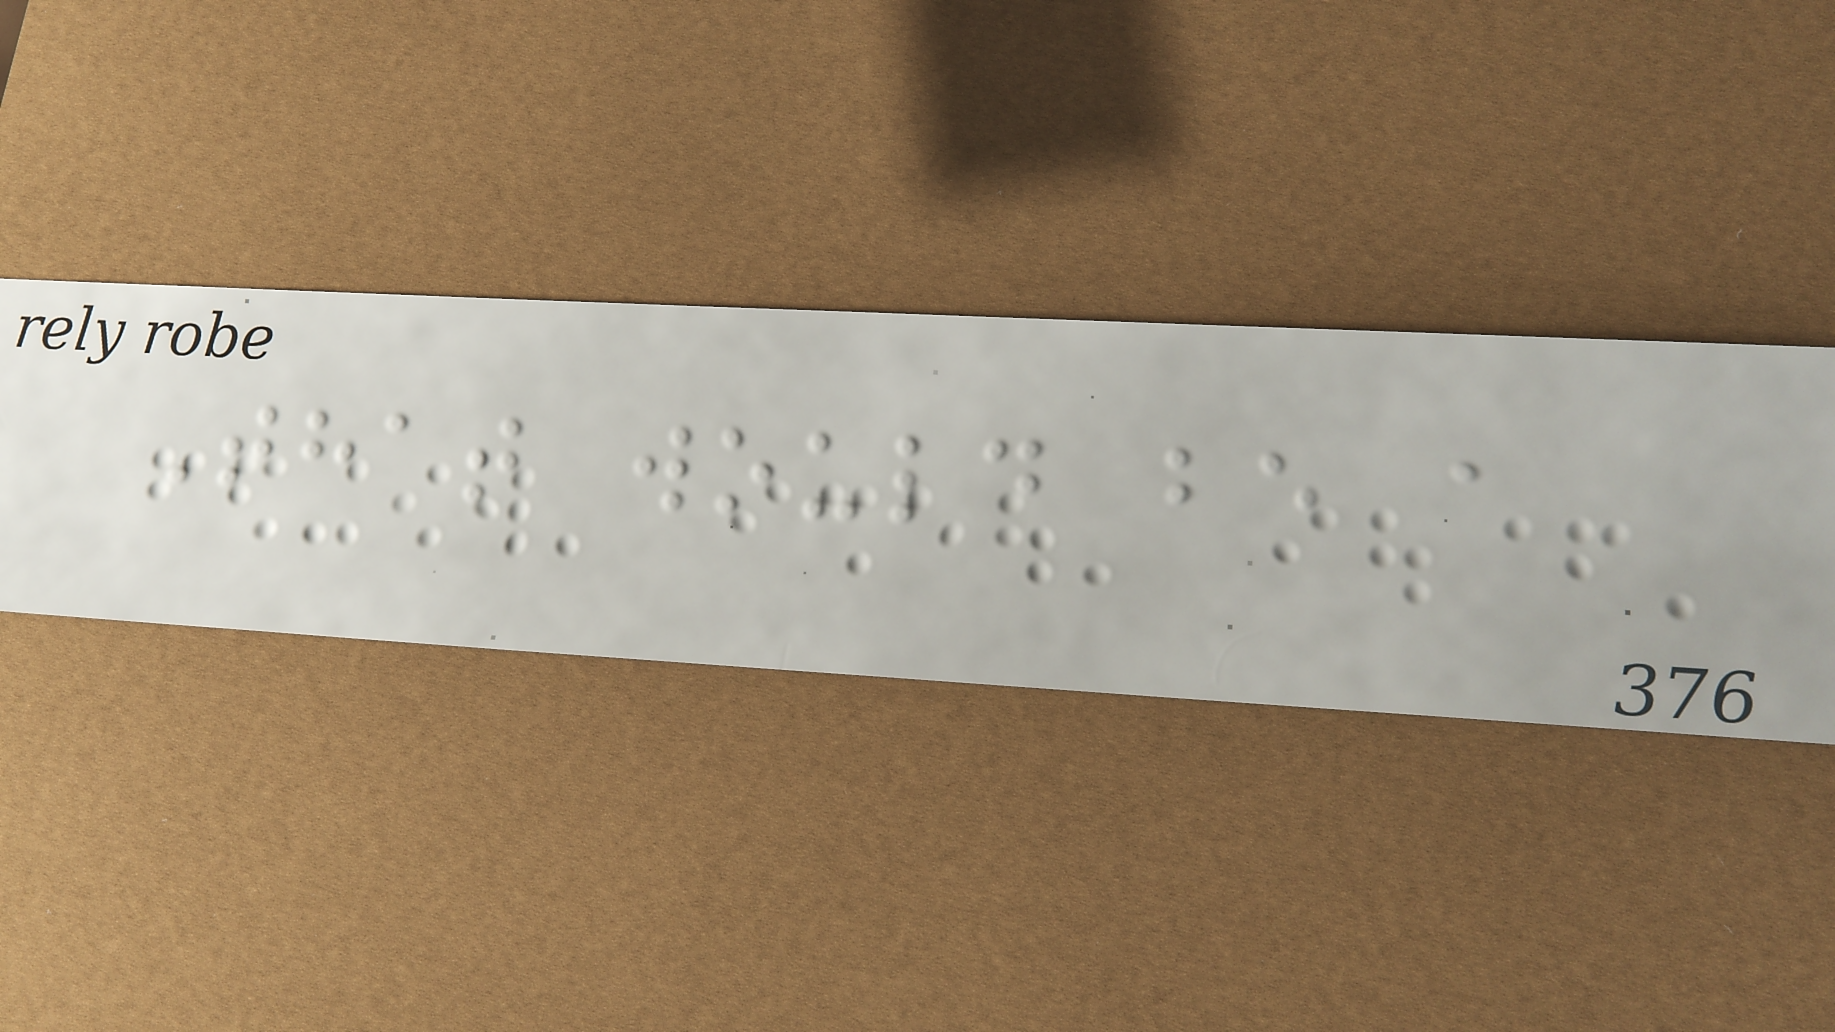That would be a
